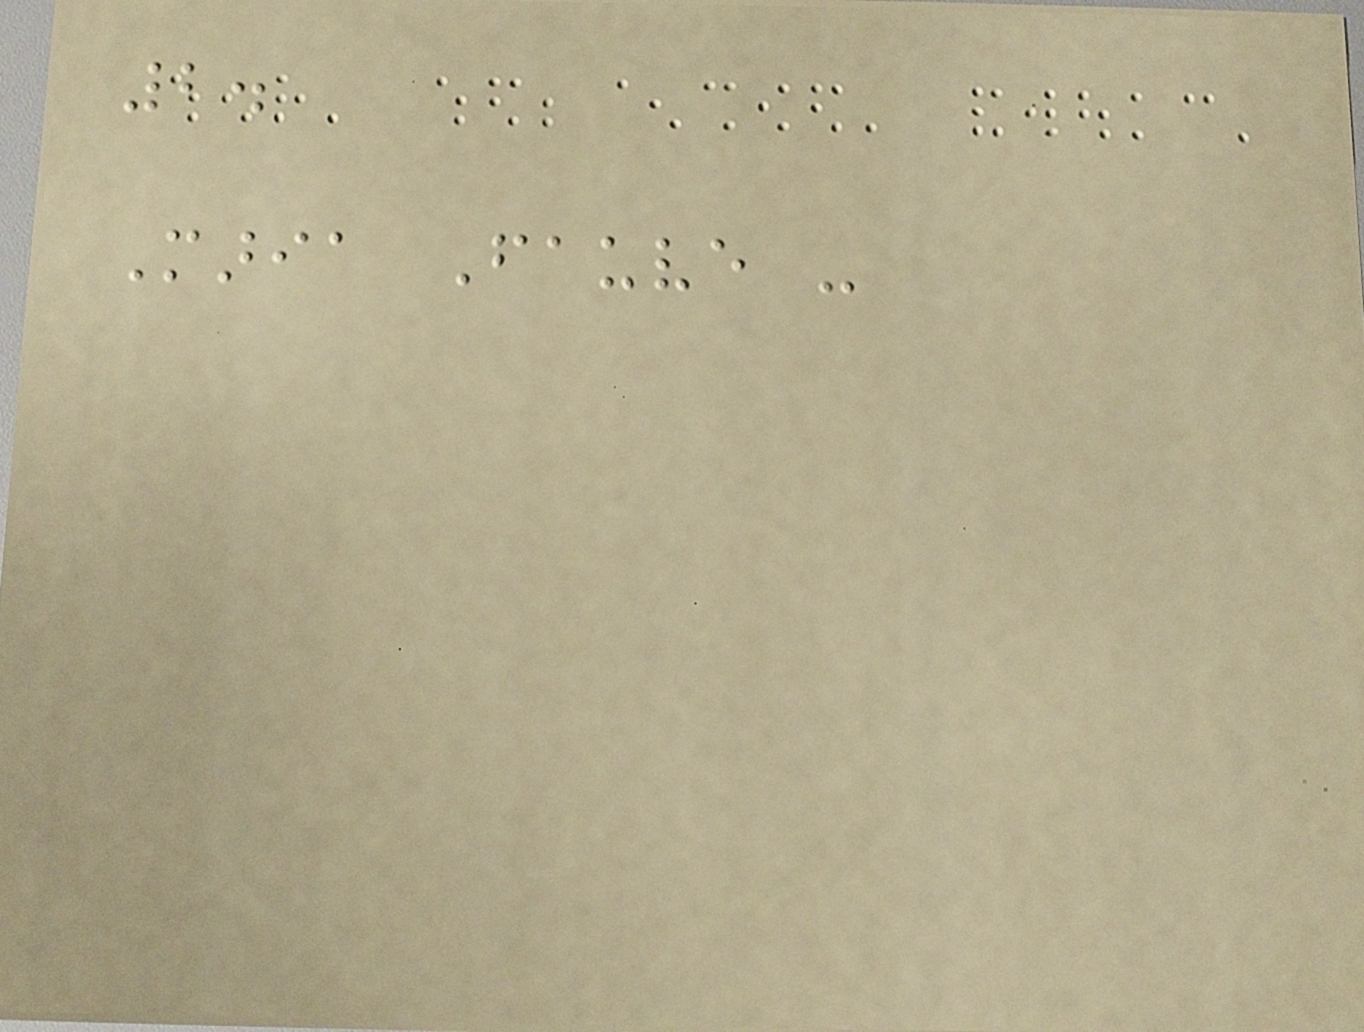2.
Maria Fauve -
